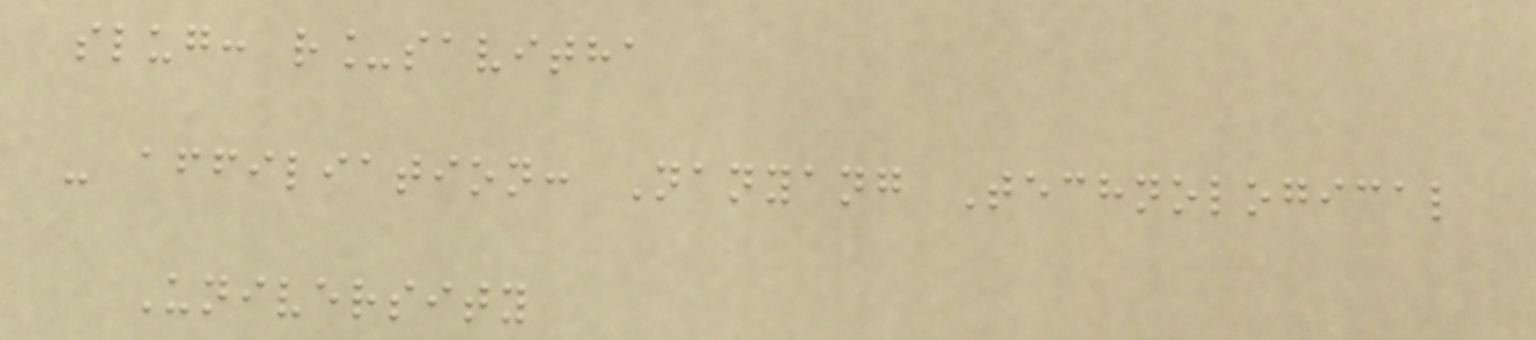slug: r_savitha
- affiliation: Nanyang Technological
University
